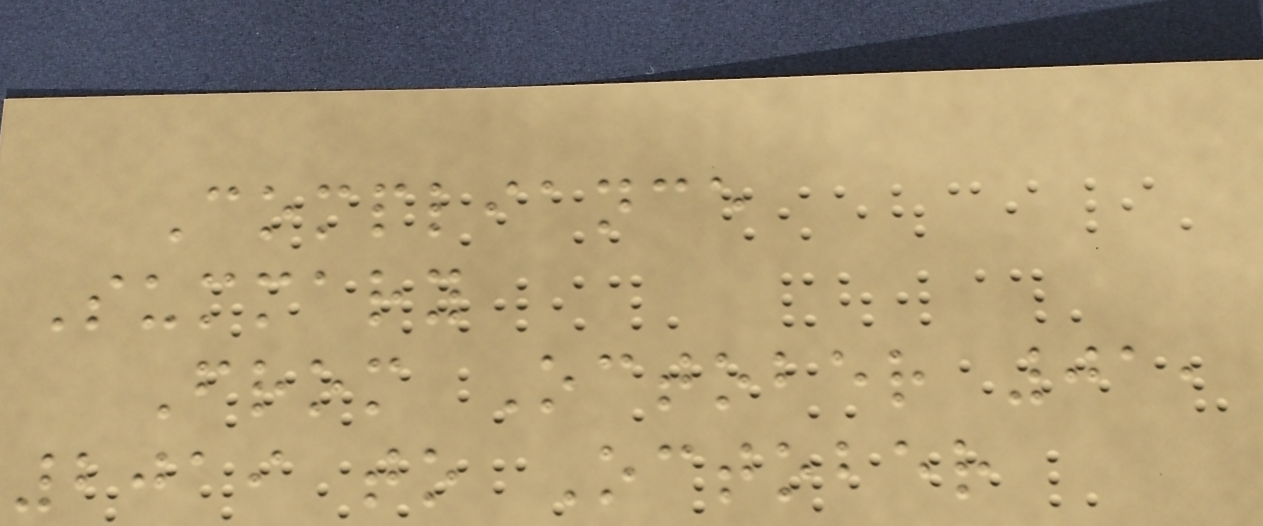Compliance
Summary
From October 01,
2019 to October
